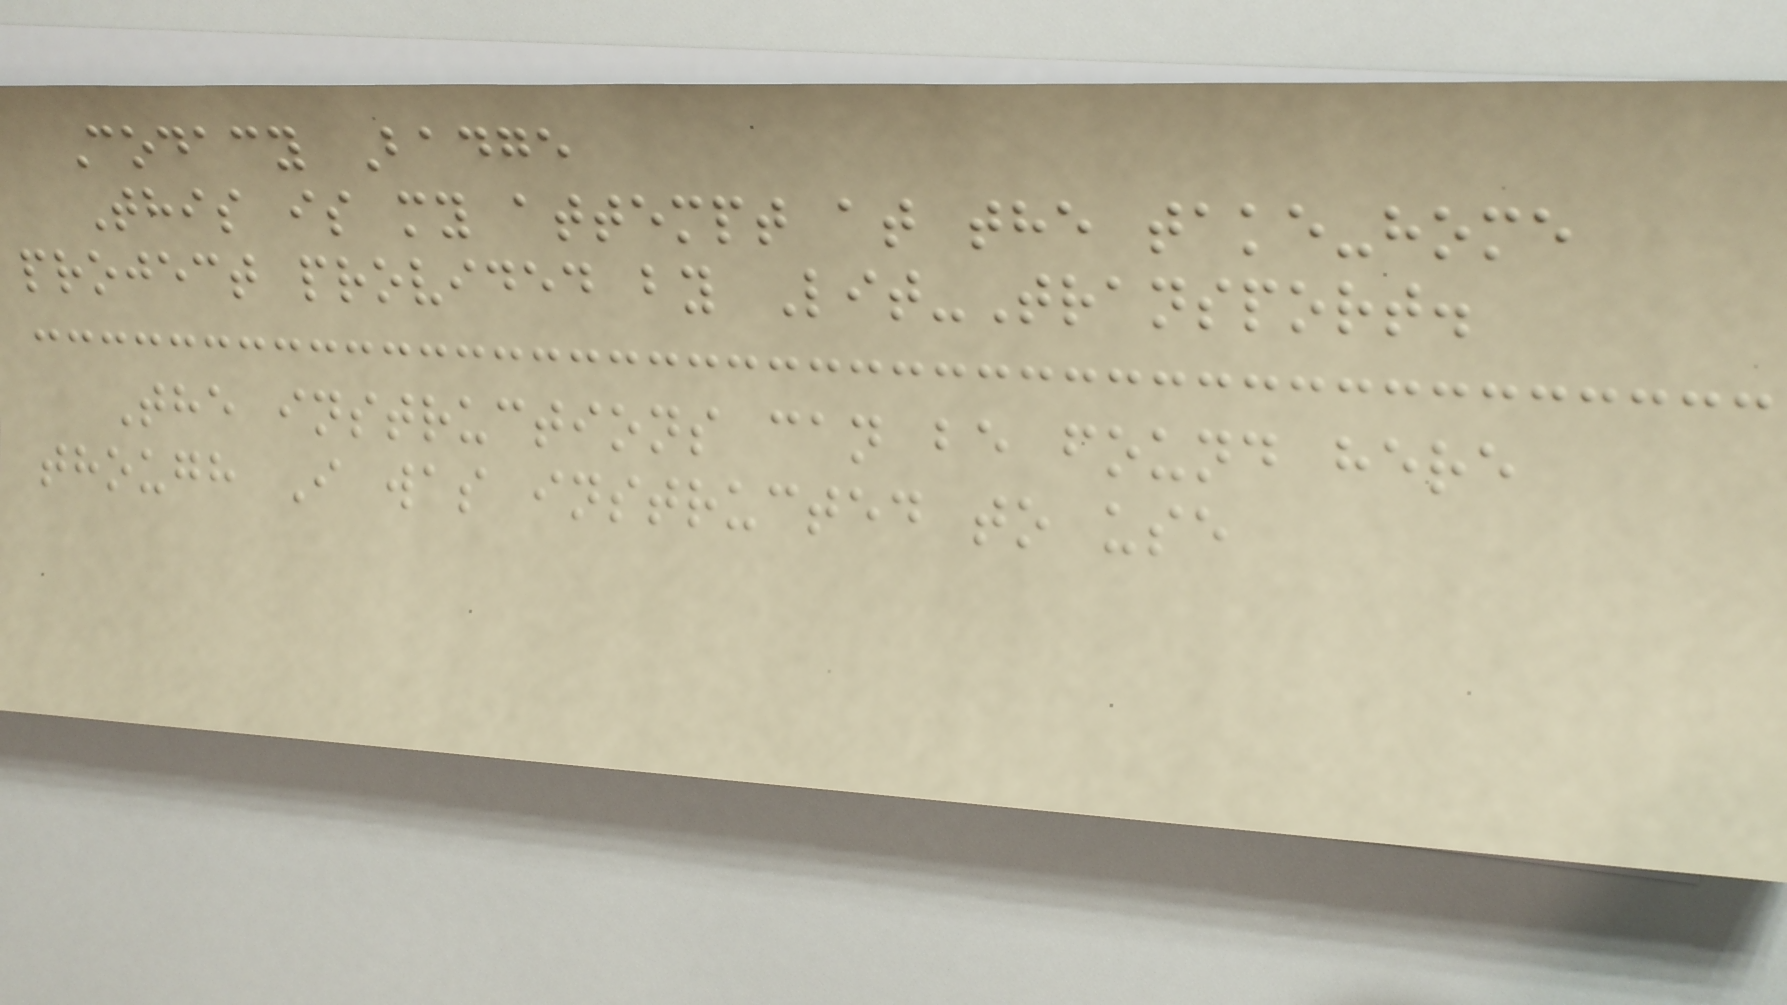Codacy Badge
This is my attempt at the take-home
project provided by Lit-Transport.
The instructions can be found here
though I was instructed to use
